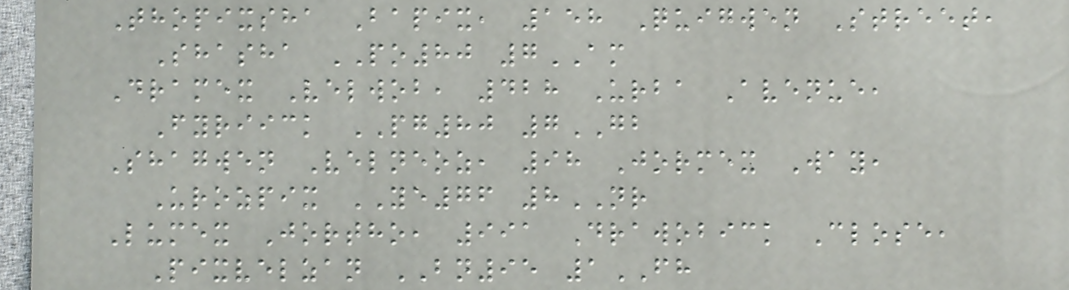Thopixsha Bapix, 158 Quigwen Street,
Shasha PO80 7AM
Dramex Velwob, 428 Urba Avenue,
Fyriick PG80 7GB
Shagwen Velneoz, 98 Jormex Way,
Urozpix YE76 8NR
Lumex Jortho, 991 Drawobick Close,
Pixvelzan BN95 1FH
